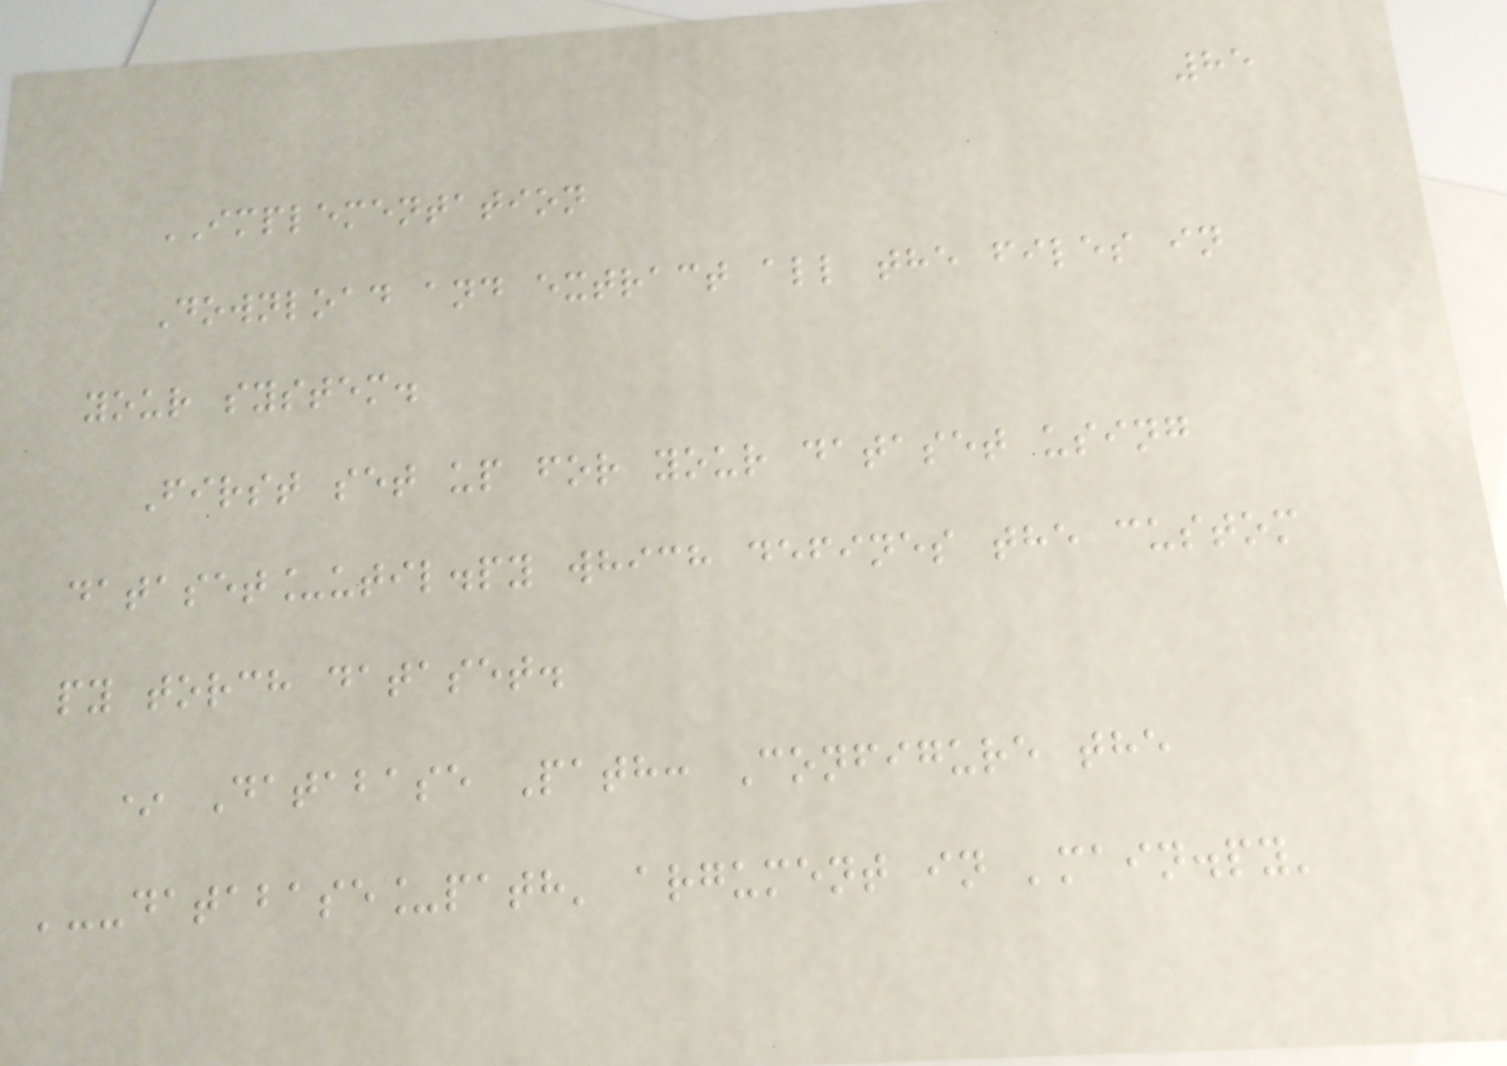85
IMPLEMENTATION
Download and extract all the files in
your system.
First set up for your dataset using
dataset_util.py which defines the custom
py torch dataset.
* Database Path: Configure the
'--database_path' argument in 'main.py'
